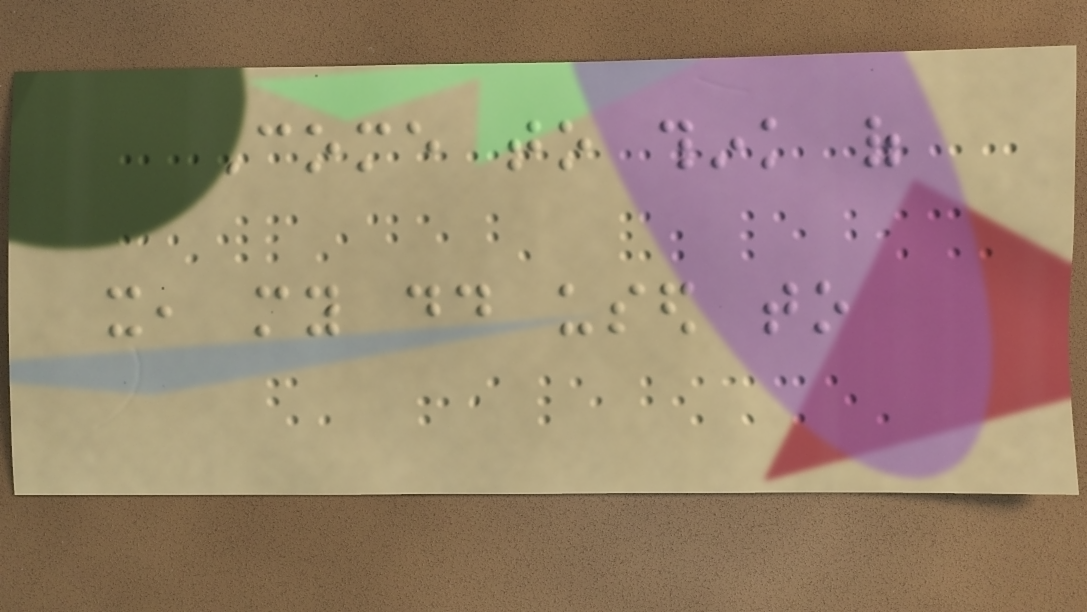Come to think of
it, my dd used to
